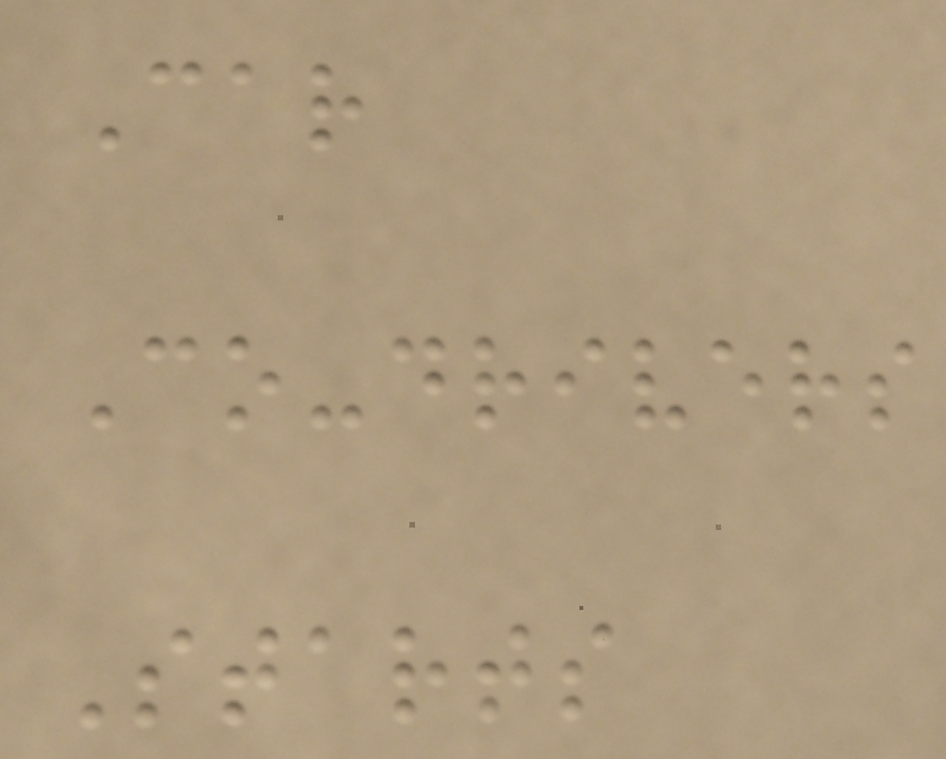Car
Co-drivers
Starts
